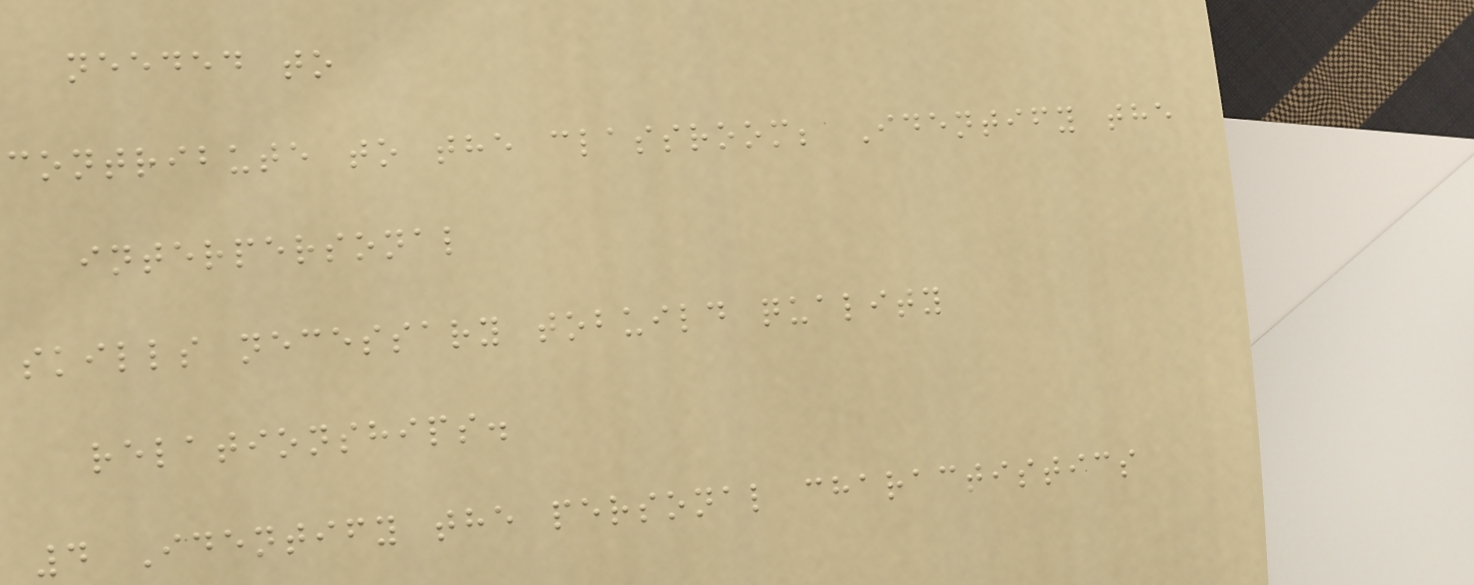needed to
contribute to the classroom; Identify the
interpersonal
skills necessary tobuild quality
relationships.
4 Identify the personal charactistics
